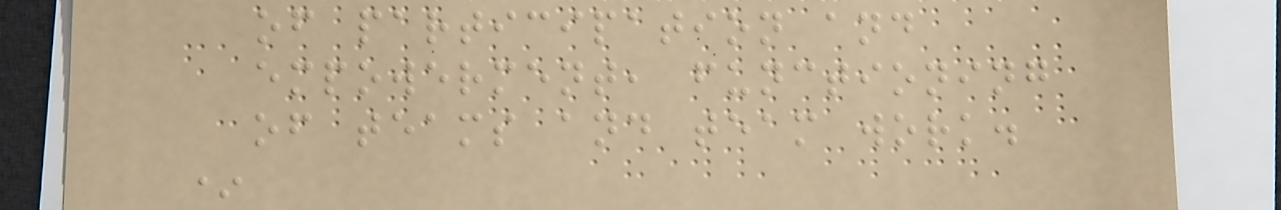of participation and
empowerment, functioning
of teams and team work.
*
